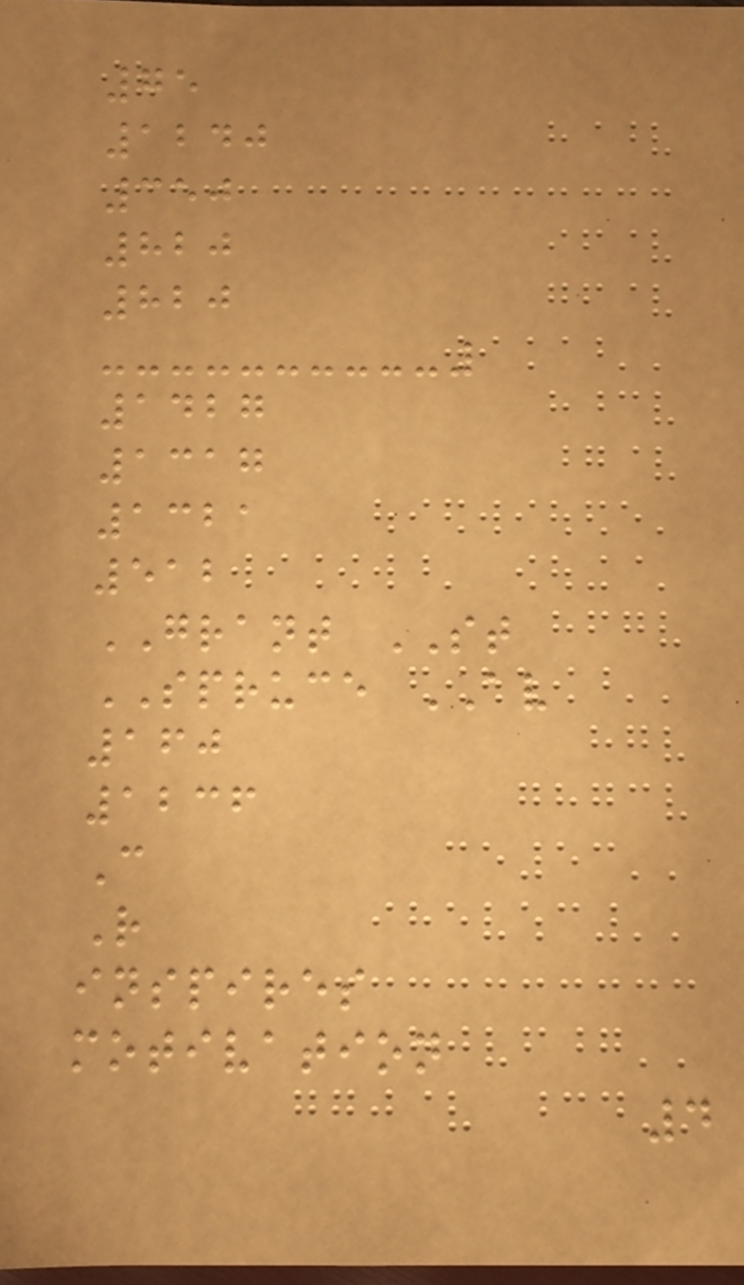75
1240
350
820
820
1427
1317
1321
512
GRANT ST
SPRUCE AV
160
1236
C
R
inspires
motivation
4
